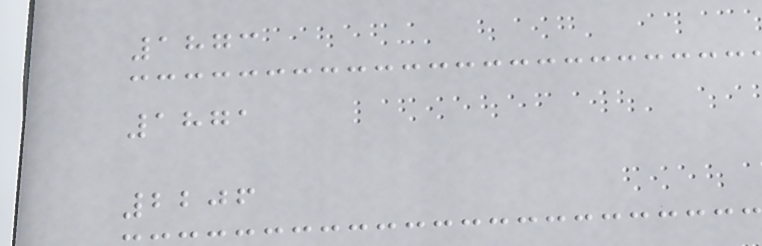1873
1871
2206
